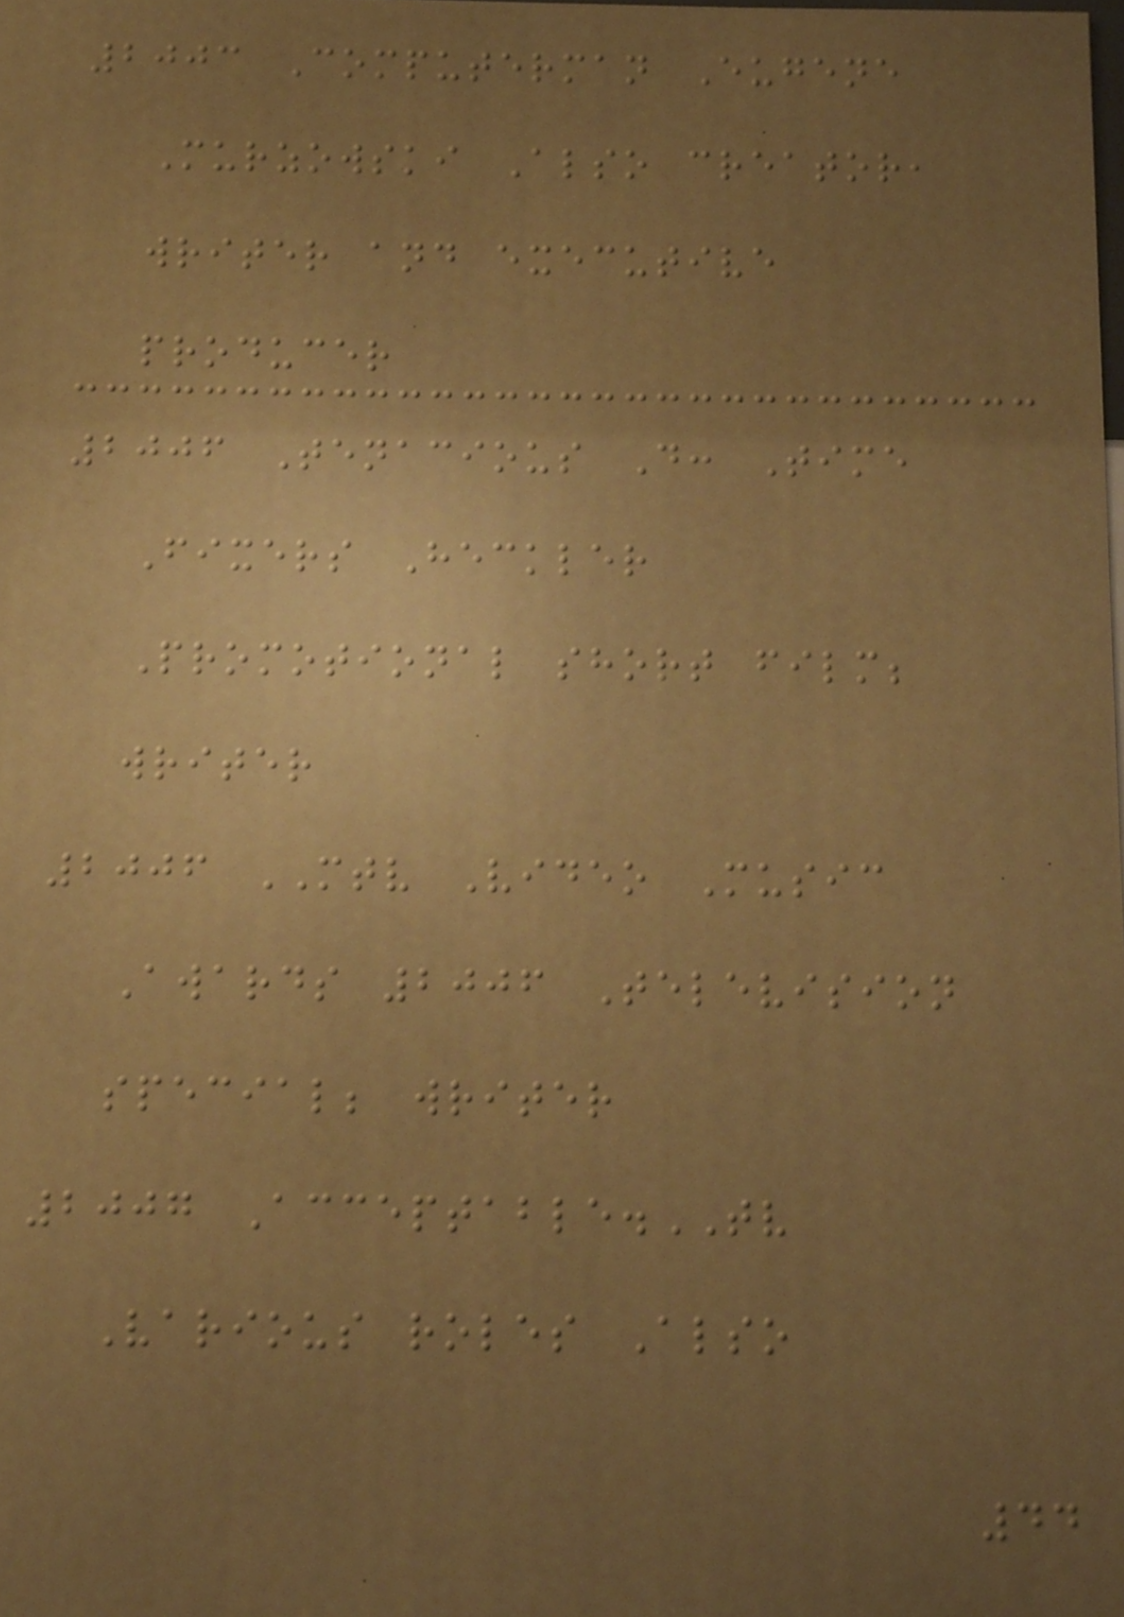2003 Computerman Eugene
Murzowski Also creator,
writer and executive
producer
2006 Tenacious D: Time
Fixers Heckler
Promotional short film;
writer
2006 MTV Video Music
Awards 2006 Television
special; writer
2007 Acceptable.TV
Various roles Also
44
